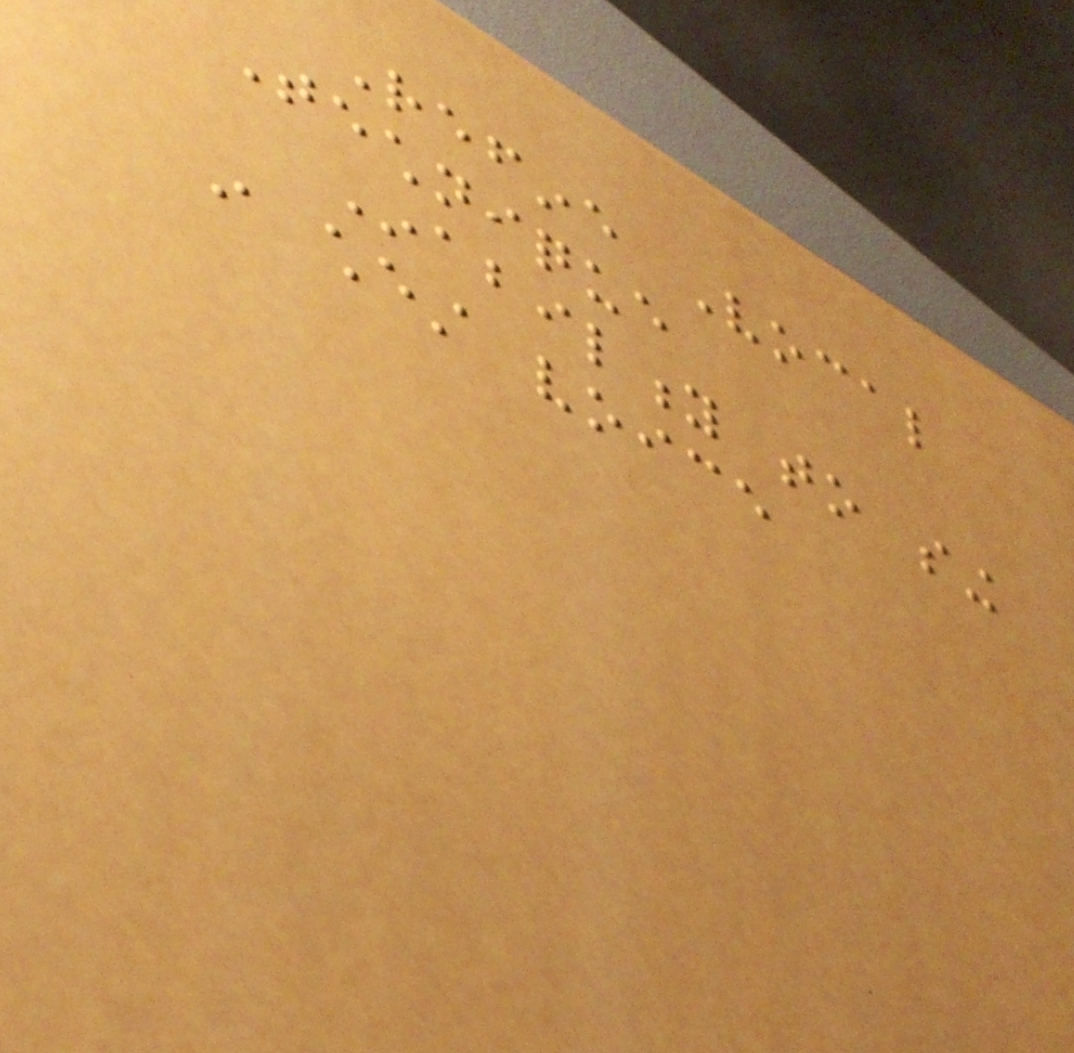Refine Vocal
Technique
Inability to sing
in chest voice
